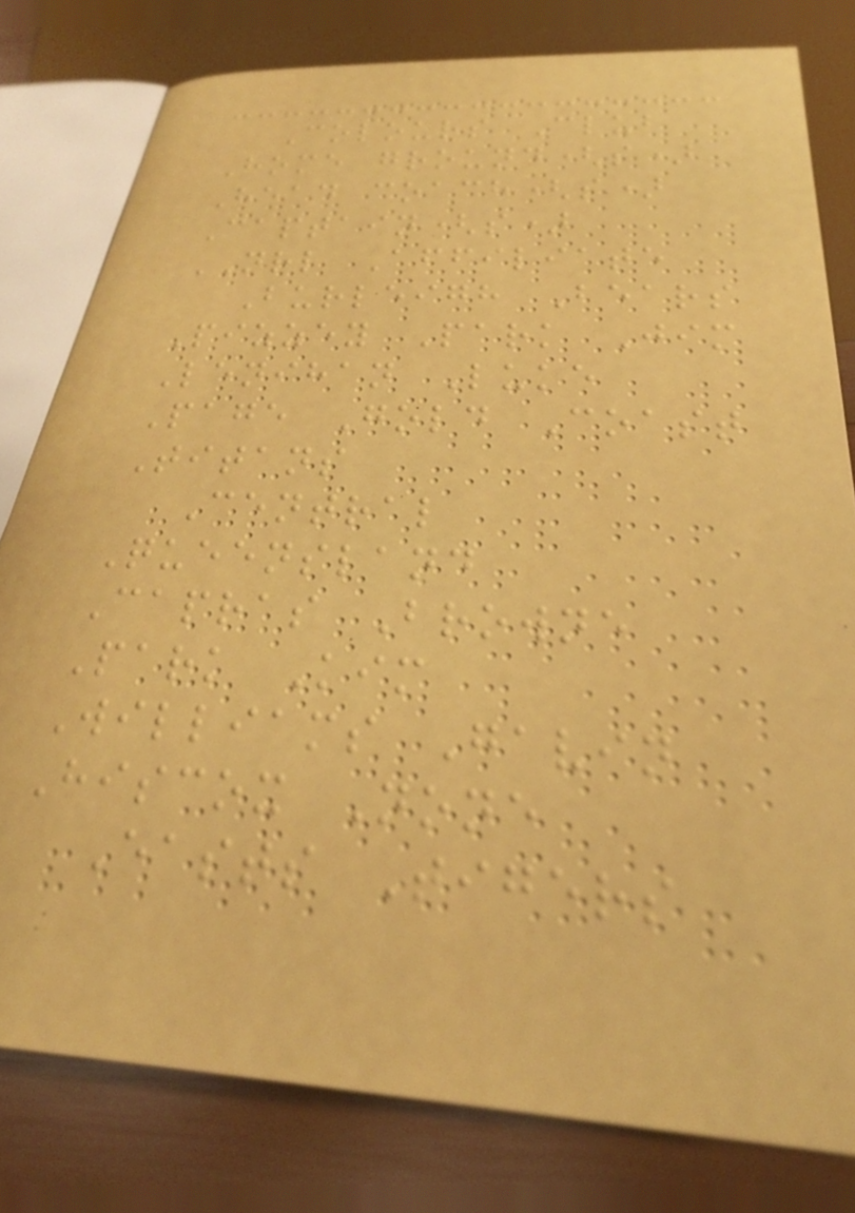Colours Club
Home ground(s)
Head coach(s)
Captain(s)
NRL Affiliate
Burleigh Bears
Pizzey Park Jim
Lenihan Luke
Page Gold Coast
Titans
Central
Queensland
Capras Browne
Park Kim
Williams Gavin
Hiscox None
Easts Tigers
